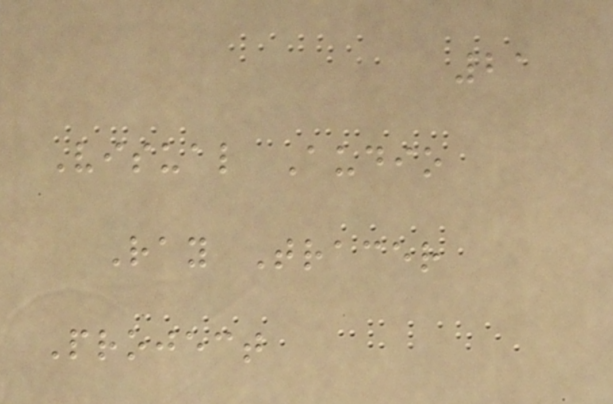21
Visual Audio
Ray Tracer
Project
